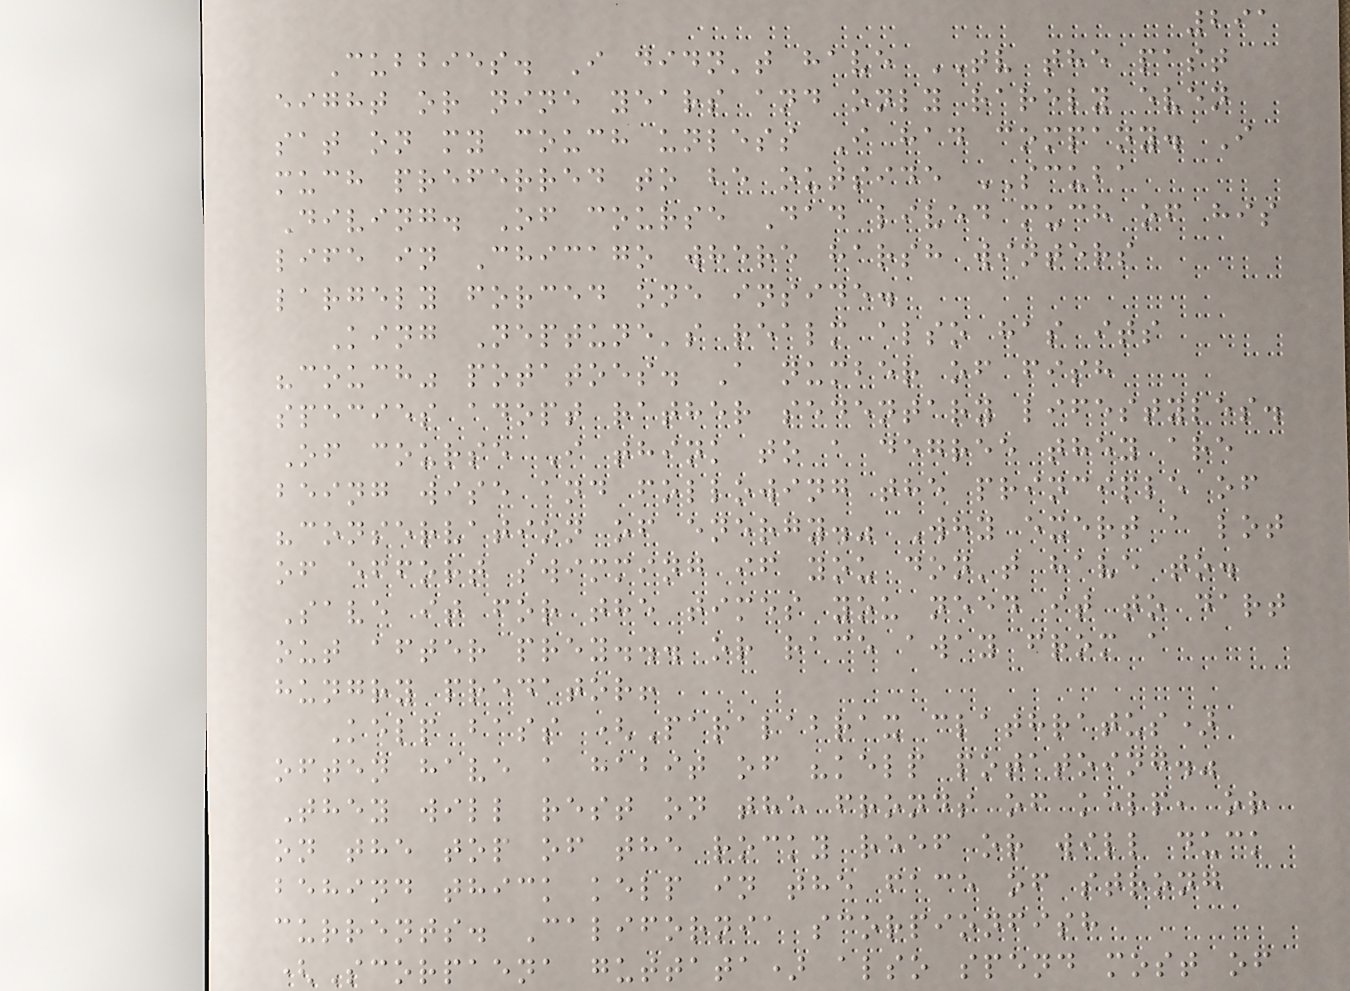291
Cubbies. I didn't have TV the past
eight or nine years and only rarely even
sat on my couch unless I had company. I
much preferred to be outside SCUBA
Diving. Of course Dad lived much of his
life in Chicago where harsh winters
largely forced one inside.
King Neptune's realm also has its
"couch" potatoes. A number of fish
species adopt rather sedentary lifestyles.
Of course I think to a degree they are
being wise and following the principle of
"conservation of energy." Why exert a lot
of effort swimming if you don't have to.
Save it for the times you need it to dart
out after prey... or race away from a
hungry predator!
Kelp bass (Paralabrax clathratus)
often have a habit of "kelp potatoing."
They will rest on the fronds of kelp, or
on the top of the rocky reef or will duck
behind thick kelp in the face of strong
currents. California scorpionfish
(Scorpaena guttata) also spend most of
